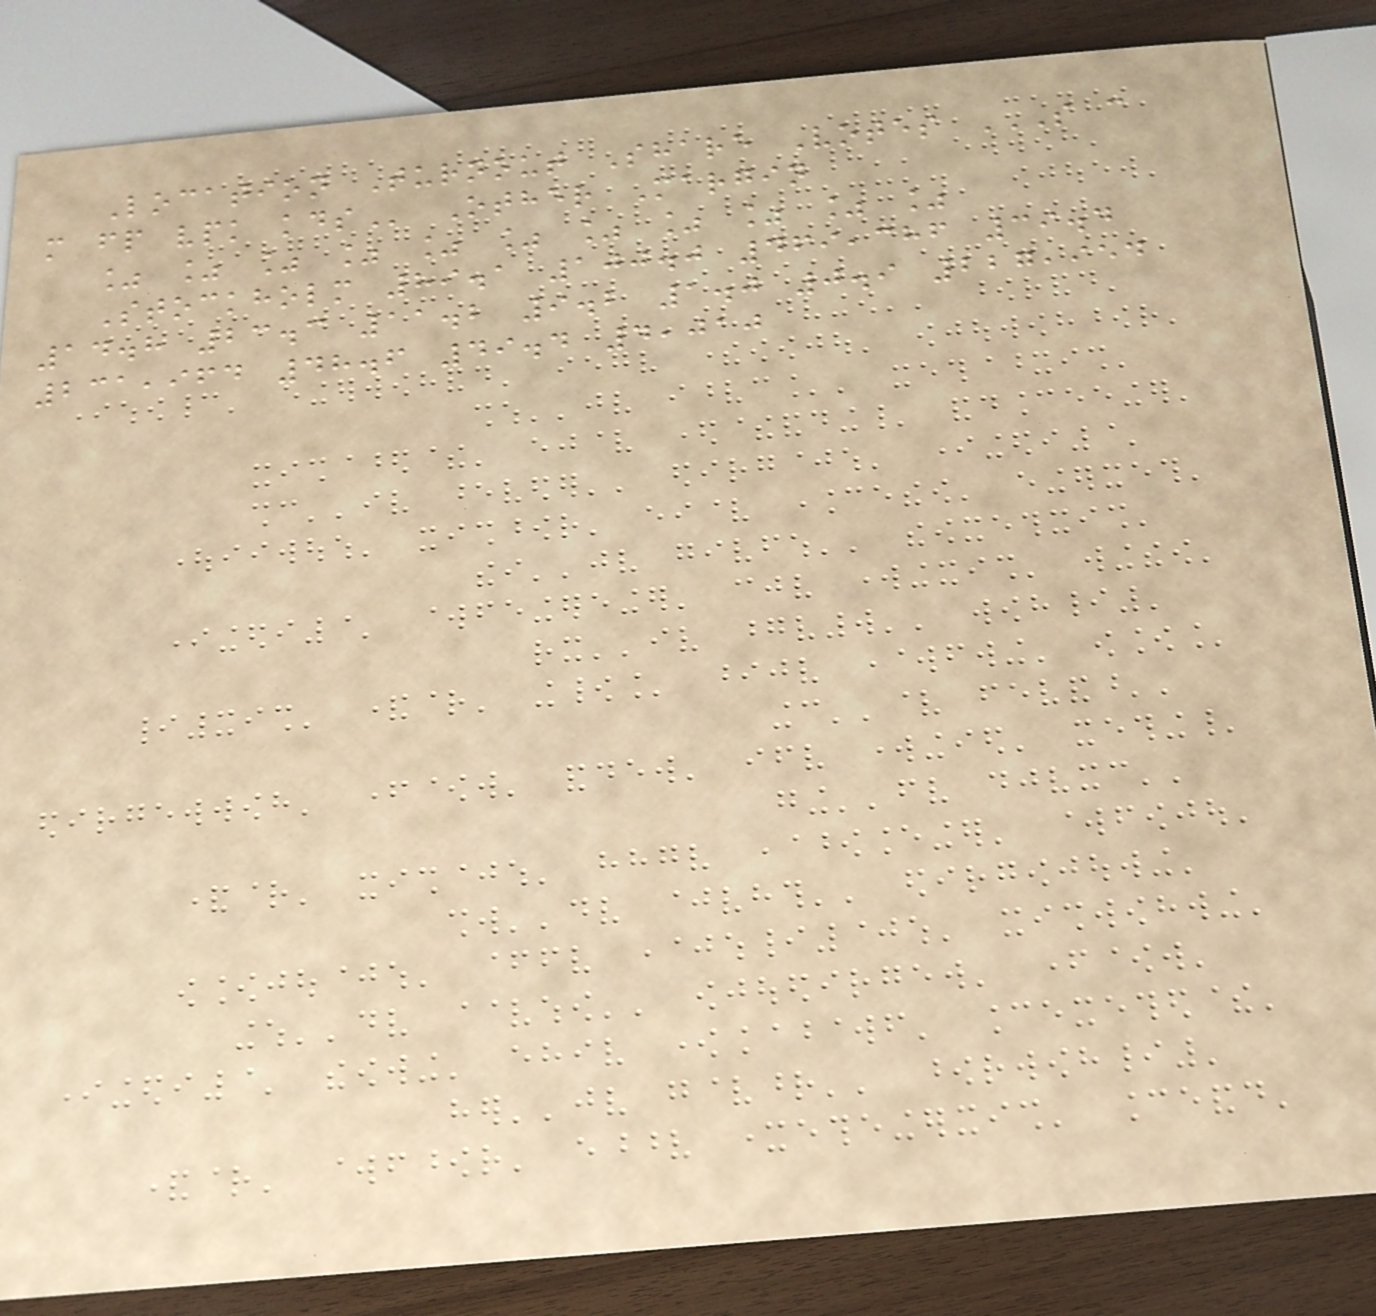Location Turnout Share Votes S C
M FP VPK KDS Other Margin
% % % % % % % % % % %
Stockholm 89.1 100.0 469,386 39.4
14.8 23.3 11.2 9.2 1.0 0.9 227,954
231,964 48.6 49.4 4,010
